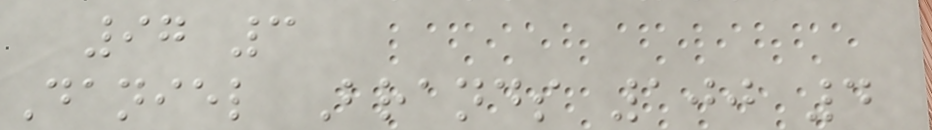97 3
Daniel Brands 100 4
